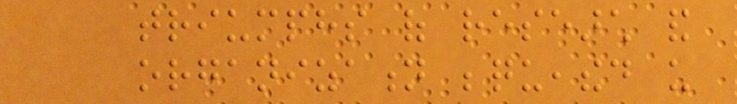triumphs of research and
organization bequeathed us
